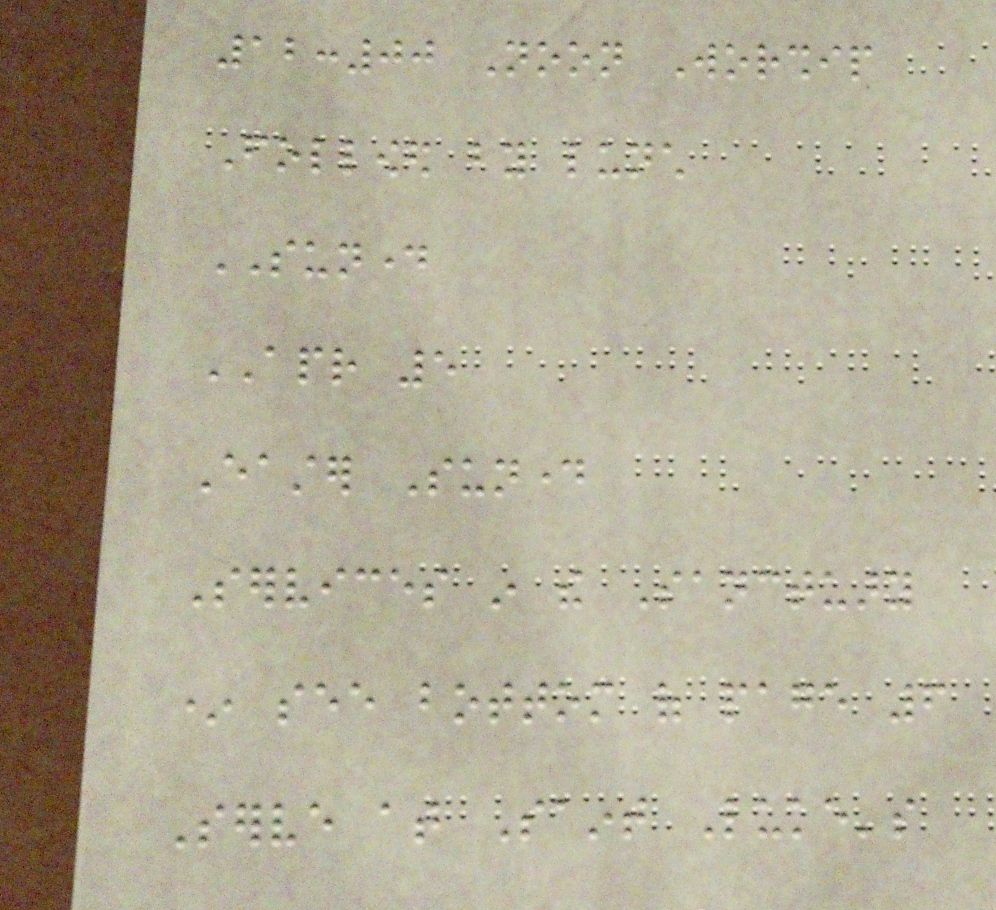12:00 Noon Worship
Followed by lunch
SUNDAY
APR 5
Easter Sunday
Services in the Sanctuary
* see bottom of page 6
Serve at Saint Luke's
